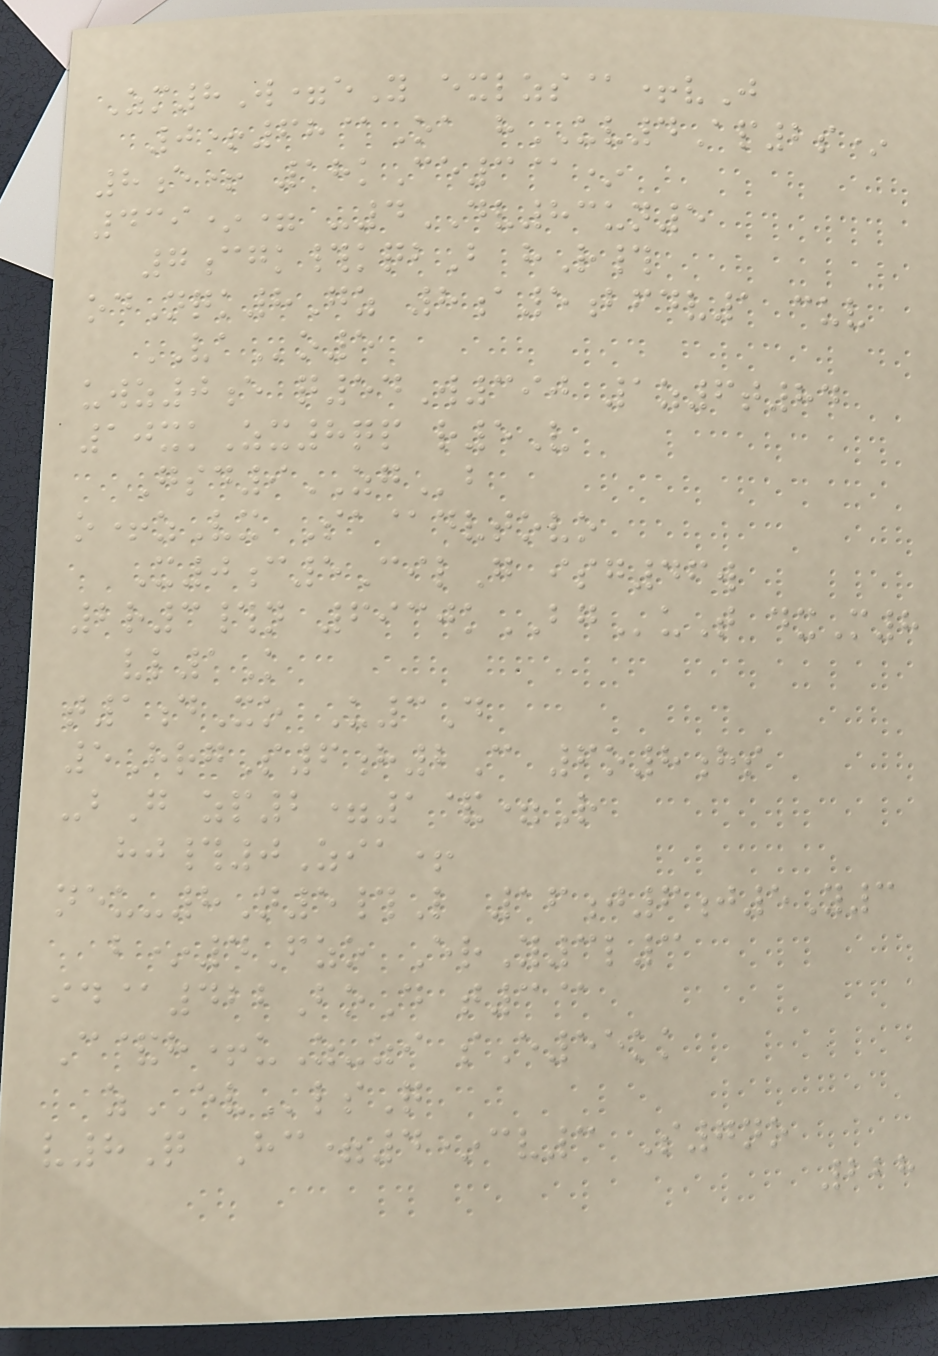Zm8W=eY exlzs@+vJ
0+68@Oa hUV4Ap2s*
8e+ 18kCe3@*
439*= -4DV83un5
7cgk#kqbB hR#
odNqk8Gz 8a5bfdv1 cuv
VAo5
uwz0e q54W390 1z6t84
10xkZx8qp r5V
Gsd9ZGb
o+zVx Sa@dvtovo
X0c5CilG isg46w
2r3#n 6930kBGuT dxM8
vl1K
t1dXo U3D
5HrgS6h2C 6o8hs
-bG zp2=1&=R
hj#0Zia+
neu-8N5#L 16j6j5Y3
b*4Fzo ErY3l3
id@422BoD t3@
C&h+uZ-zi sE55kk
zEVlsQ
v8Q Hc=4*cv3 S7no
228
